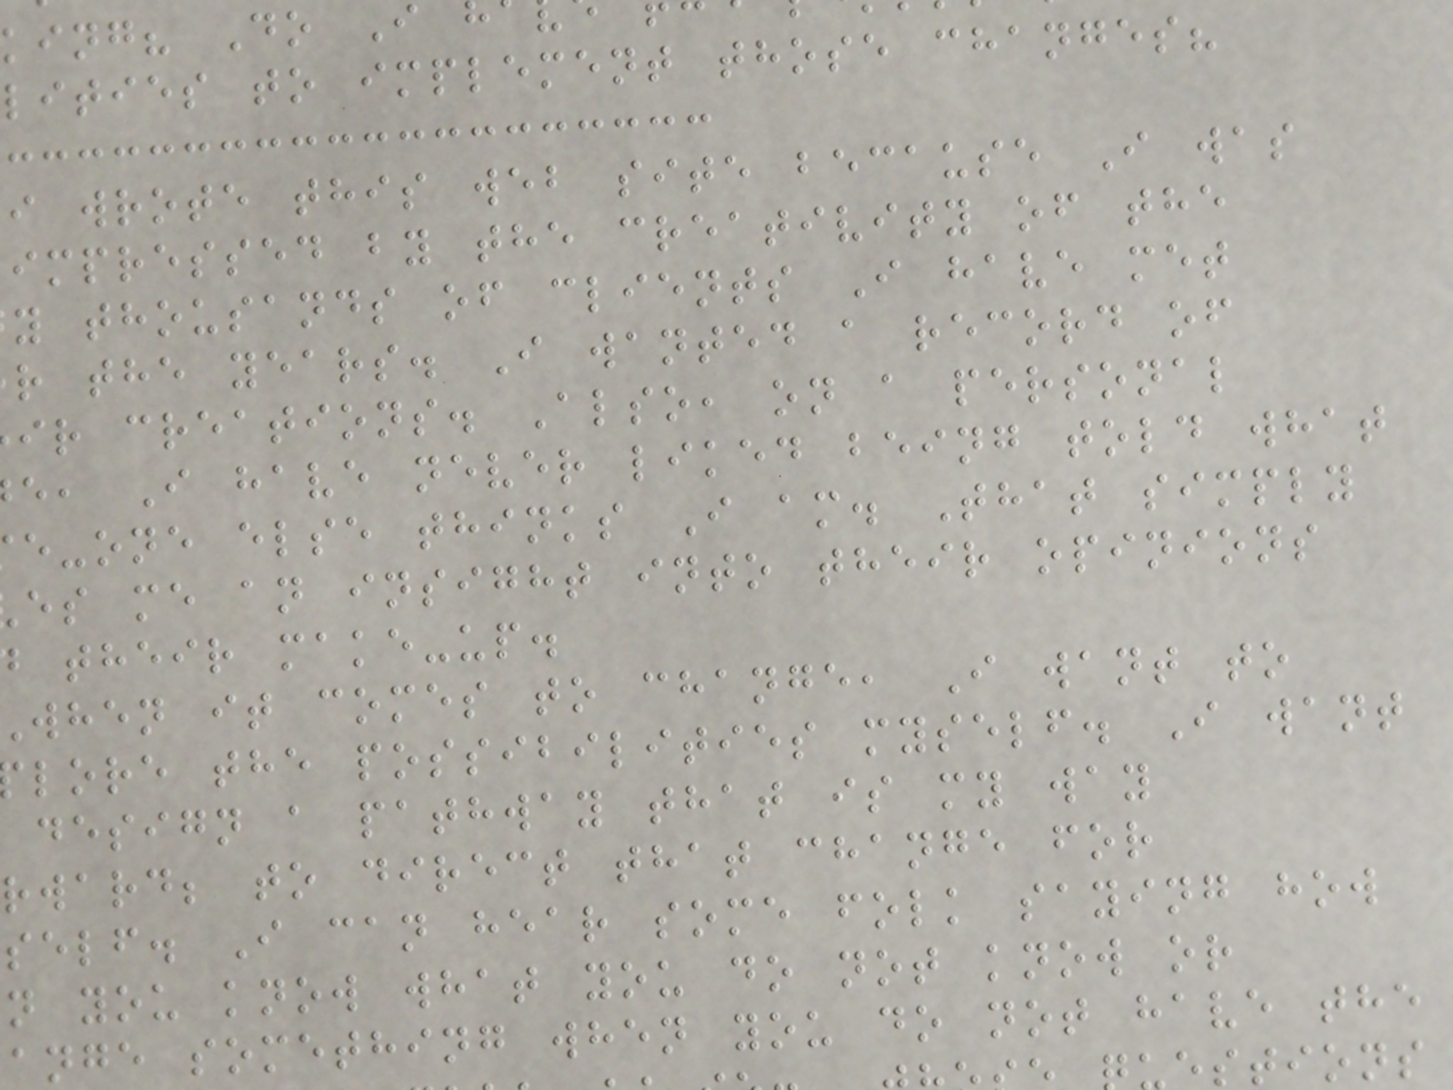king? Do I
lities to implement those changes?
i wrote this web site because I was
impressed by the creativity of the
y thousands of clients I have met
r the years. I wanted a record of
ir creations. Also, on a personal
e, I have never liked being told what
e-one else thinks I am. That simply
es me an insight into their opinions
their make-up.
when it comes to change, I want to
lore the possibilities myself. I want
design a pathway that is my way
rward; to direct that change for
self. I can hear some folk saying how
n you know what you do not know or
ange something when you do not have the
